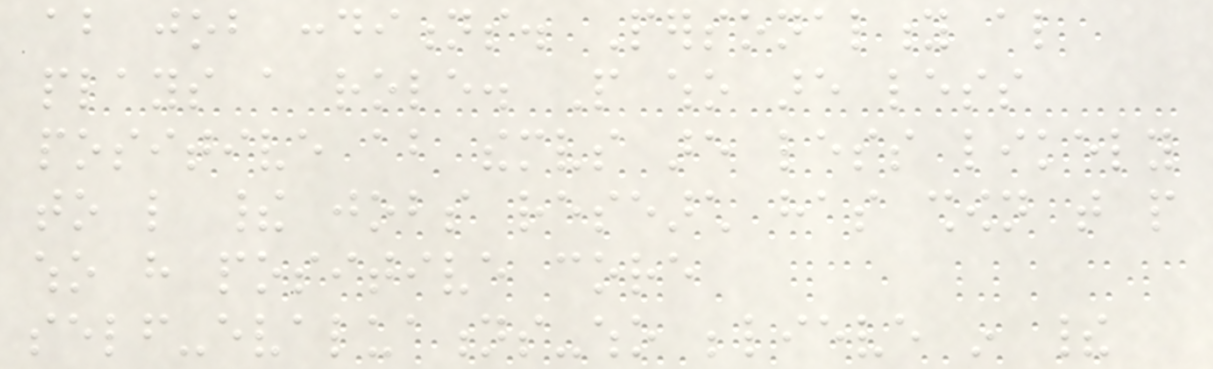about job conditions. Personality also
plays a role. People who are less
positive about themselves are less likely
to like their jobs research has shown that people
who have positive core
self-evaluations-who believe in their
